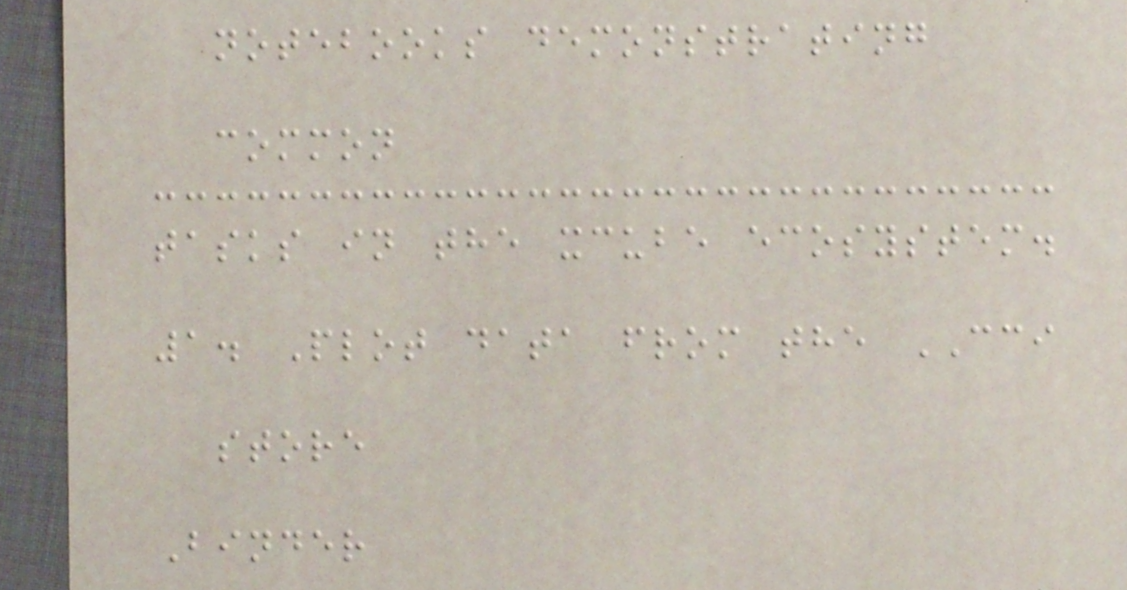notebooks demonstrating
common
tasks in the xcube ecosystem.
1. Plot data from the CCI
store
Binder
